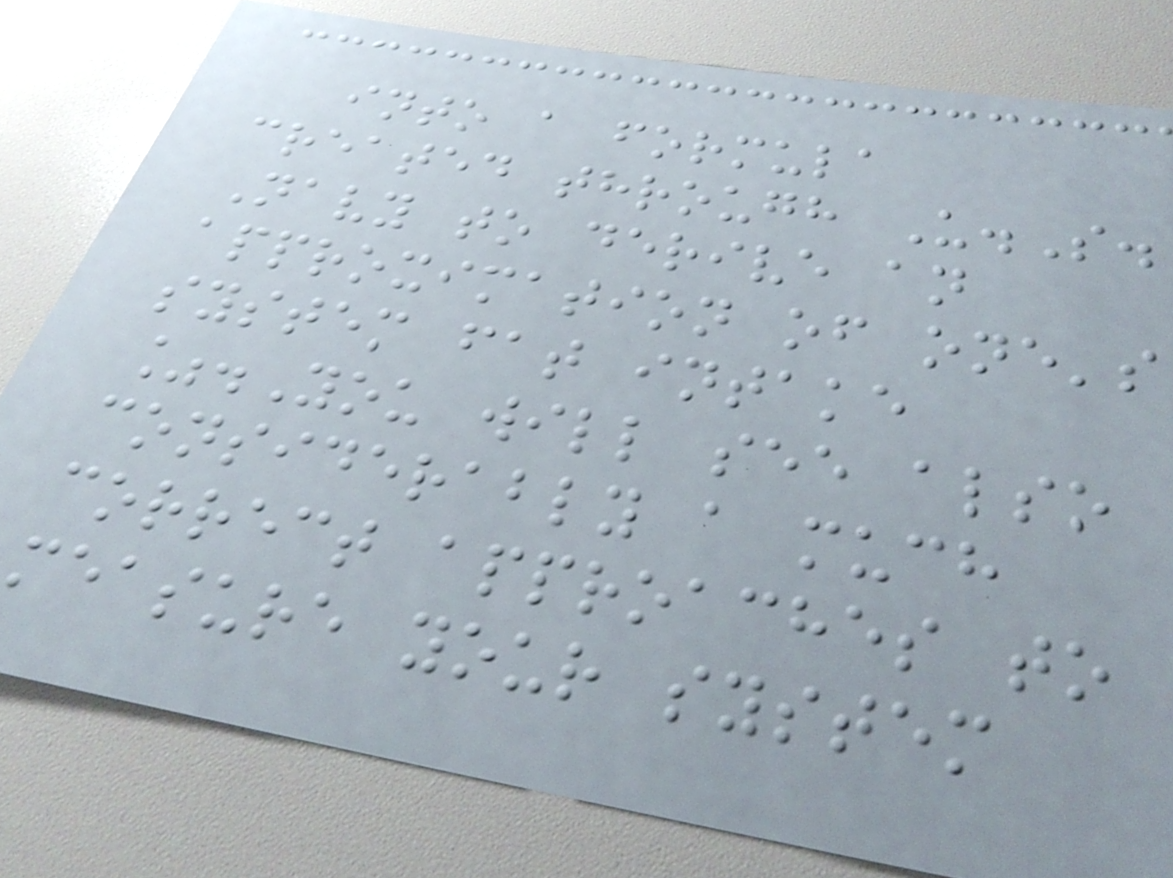into a formula
created through U.S.
Navy to derive an
approximation of one's
system fat intake
%.You will see also
considerably a much
correct approaches to
measure your system
